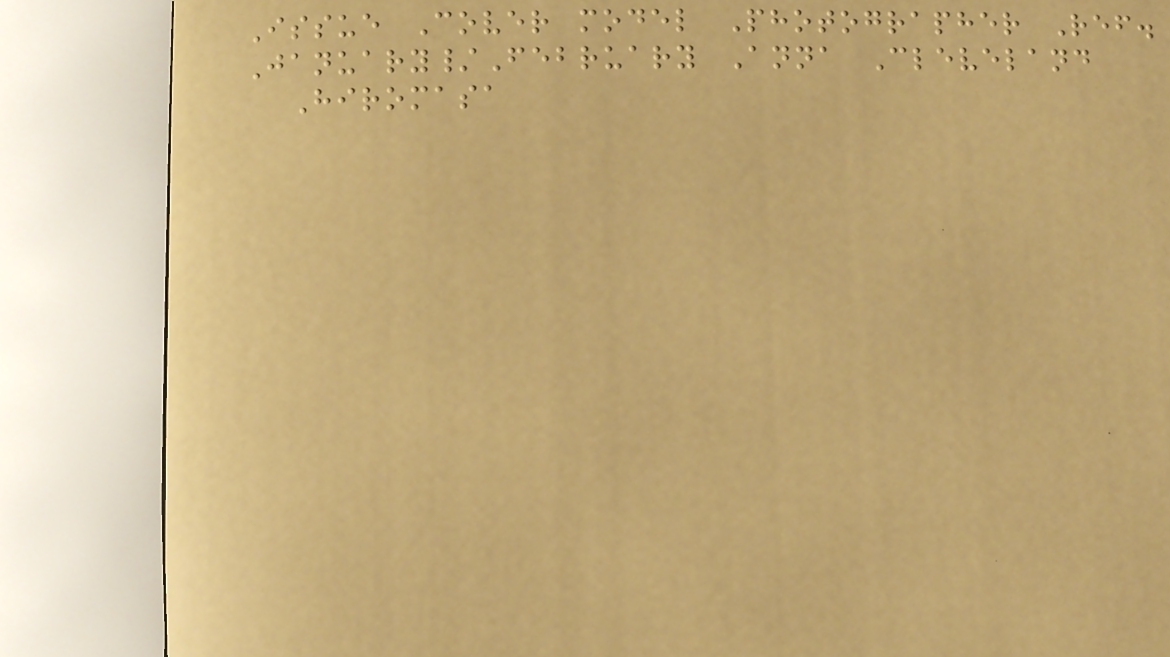Issue Cover model Photographer Ref.
January/February Anna Cleveland
Hiromasa
